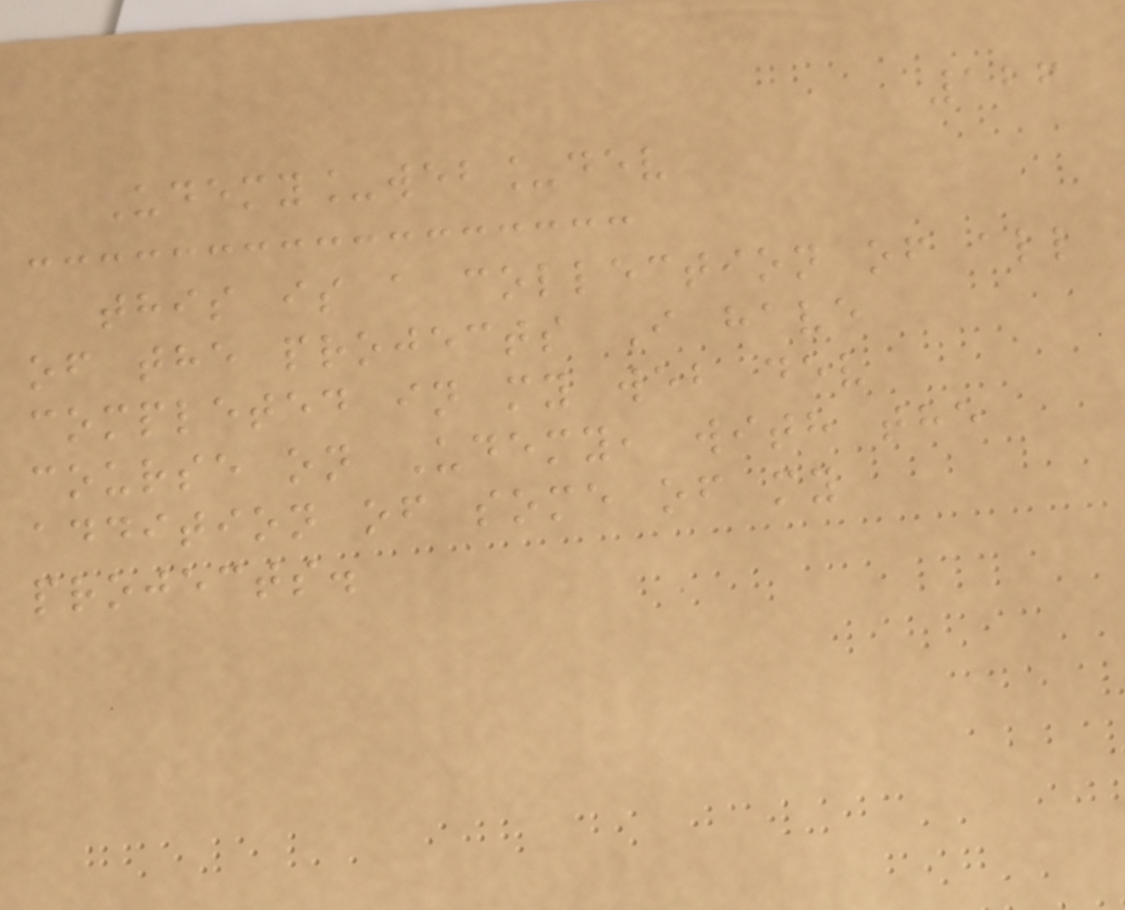126
Udemy_web_dev
this is a collection of all
of the projects I have
completed in my web dev
course on Udemy, with the
addition of some of my
projects.
